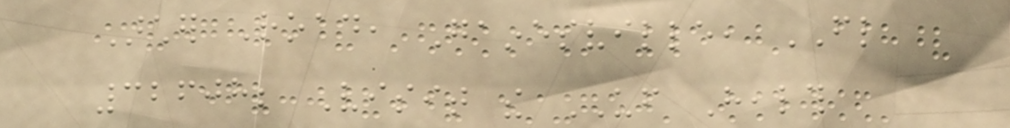Archer Road, Gainesville, FL
32608; Visit the UF Health
